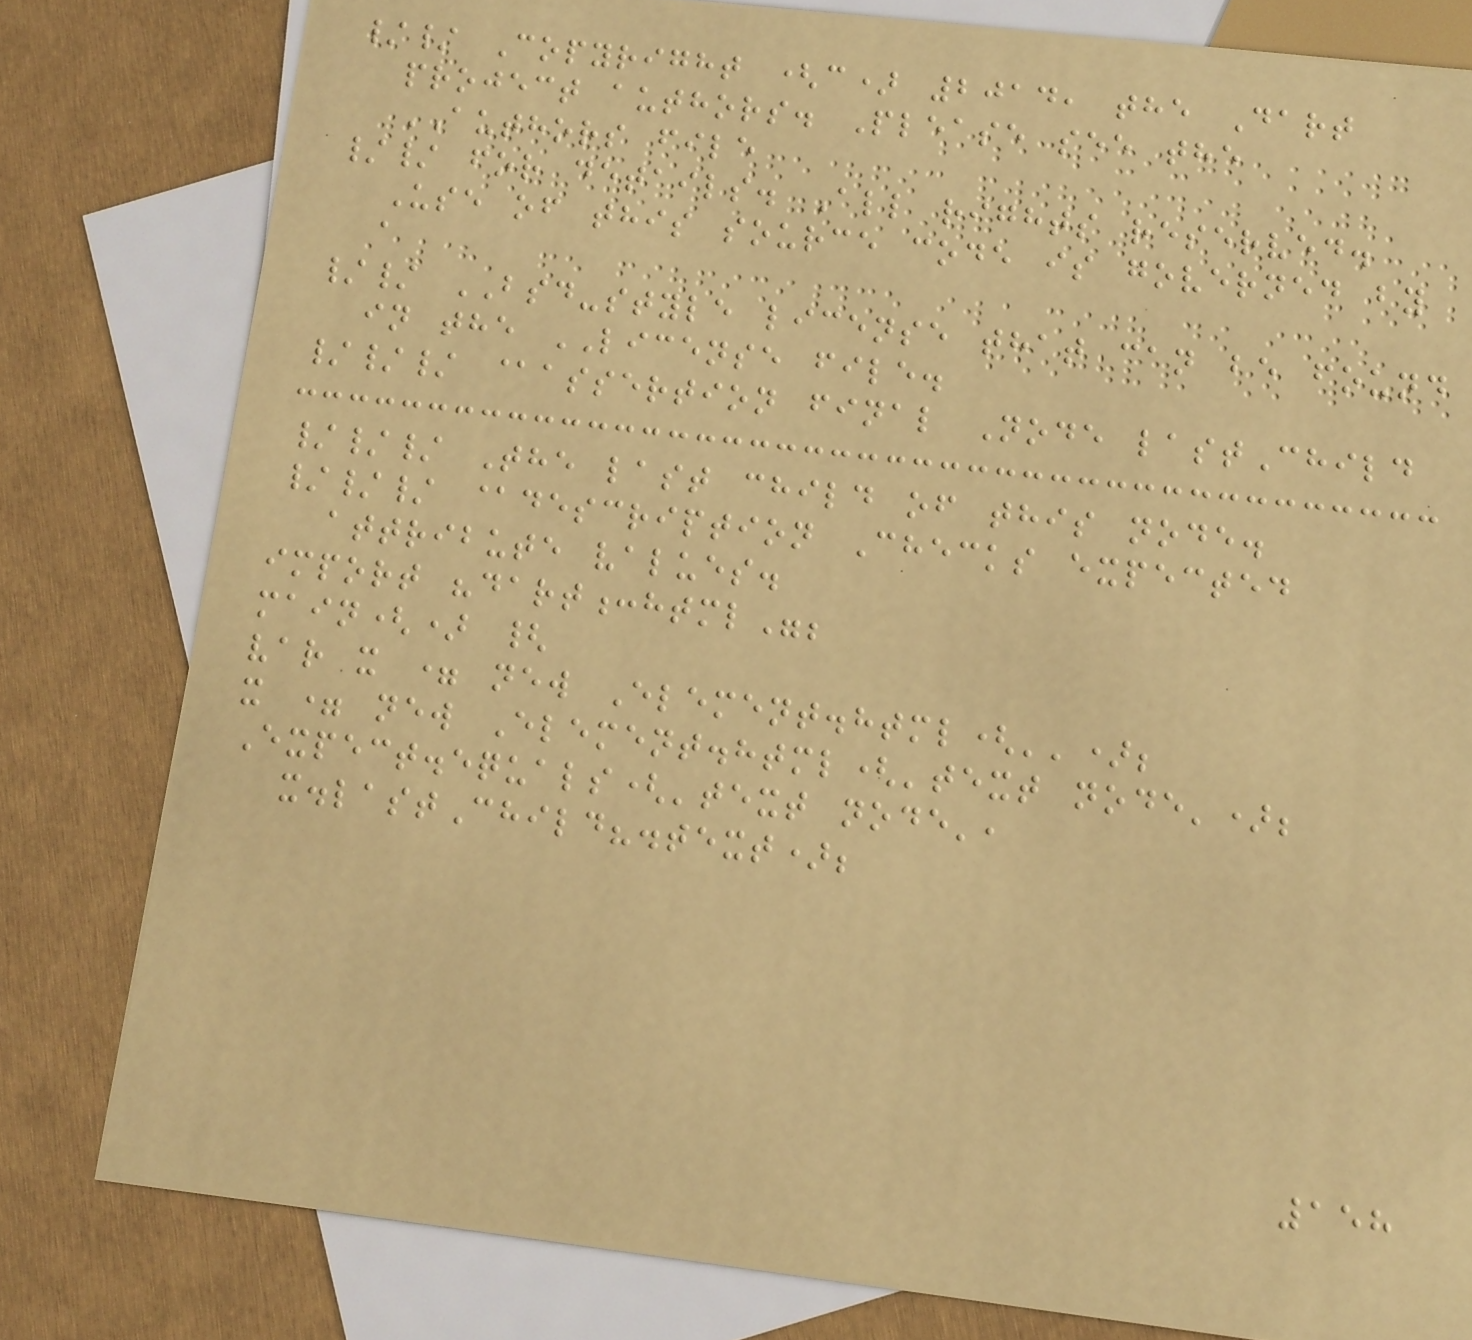// Copyright (c) 2014, the Dart
project authors. Please see the
AUTHORS file
// for details. All rights reserved.
Use of this source code is governed by
a
// BSD-style license that can be found
in the LICENSE file.
/// @assertion final Node lastChild
/// The last child of this node.
/// @description Checks expected
attribute values.
import "dart:html";
main() {
var x = new Element.html('');
x = new Element.html('text node');
Expect.equals('text node',
x.lastChild?.text);
158
